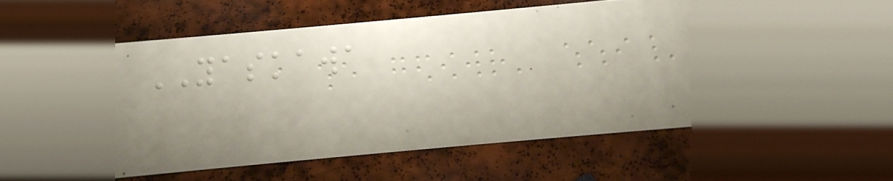YASKAWA
